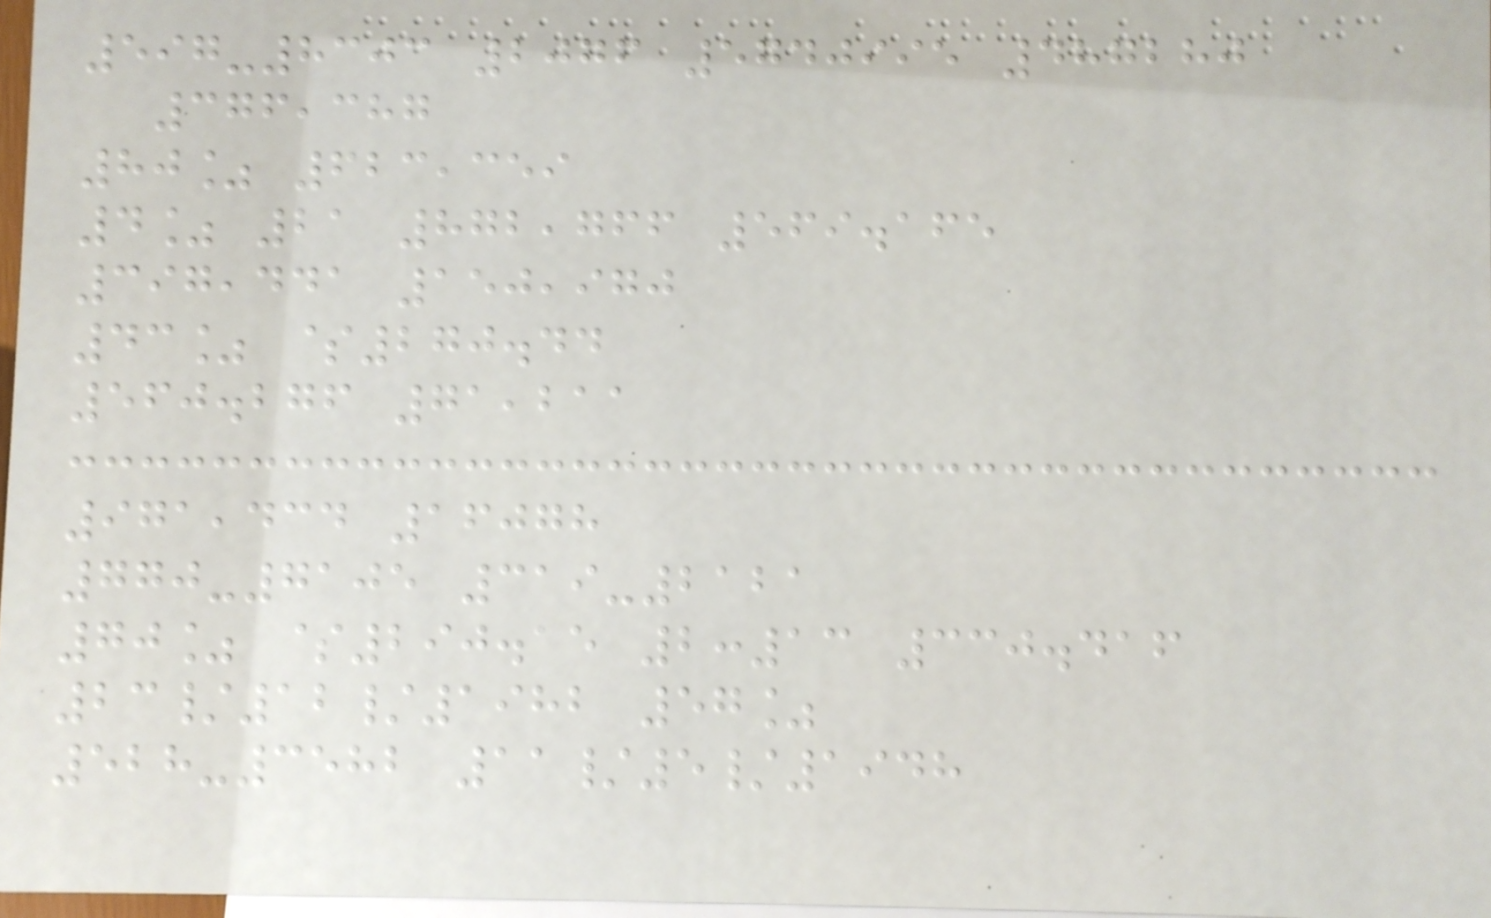597-8303 2076 5740995 487280
376,387
80% 623,359
4% 21 872,766 569.165
397,441 150,970
43% $270.44
560.276 71,211
971,434 16078
770-7105 319-2121
70% $290.15 2:13 330.416
23/12/1982 57%
528-3582 11/5/1948
